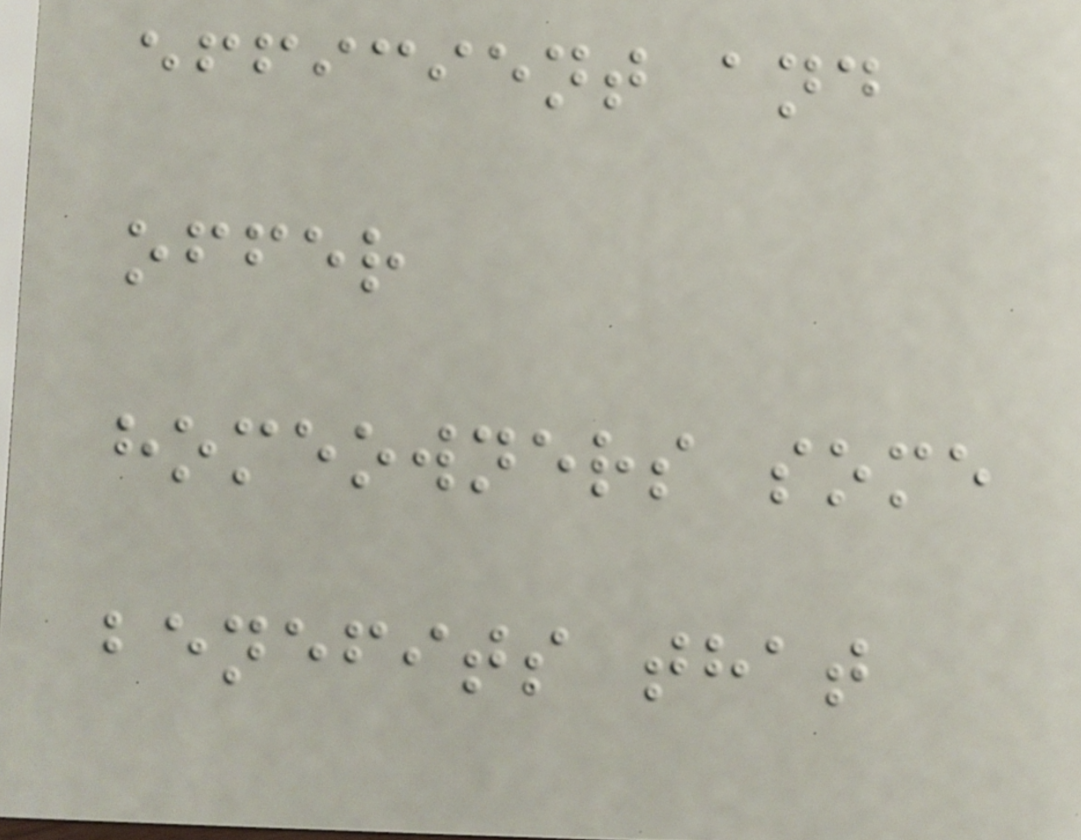efficient and
offer
homeowners some
benefits that
